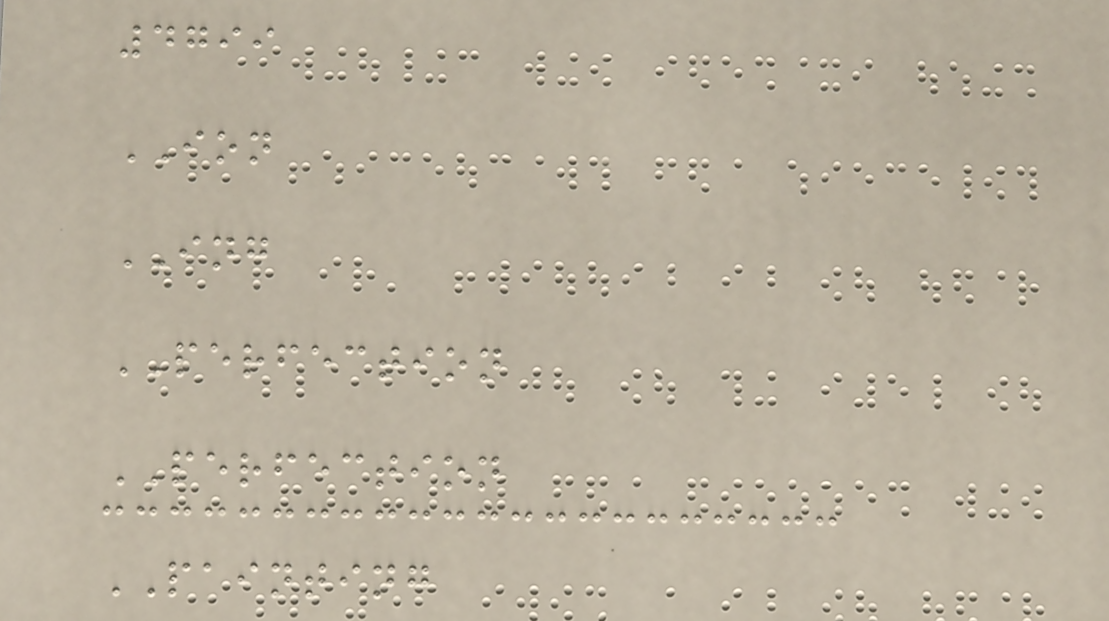4799
ION
ING
PERFECTION
PERFECTION
PAINTING
